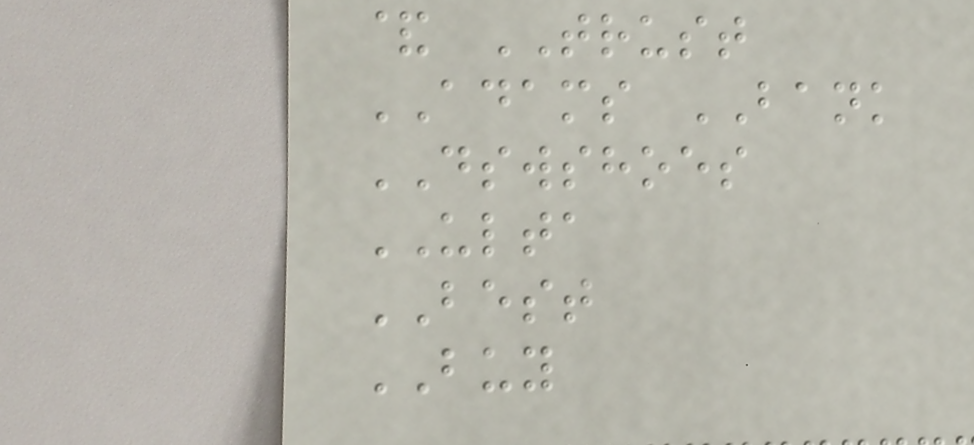& TRUST
ADAMS BANK
DSWSHOES
ULTA
BEST
BUY
